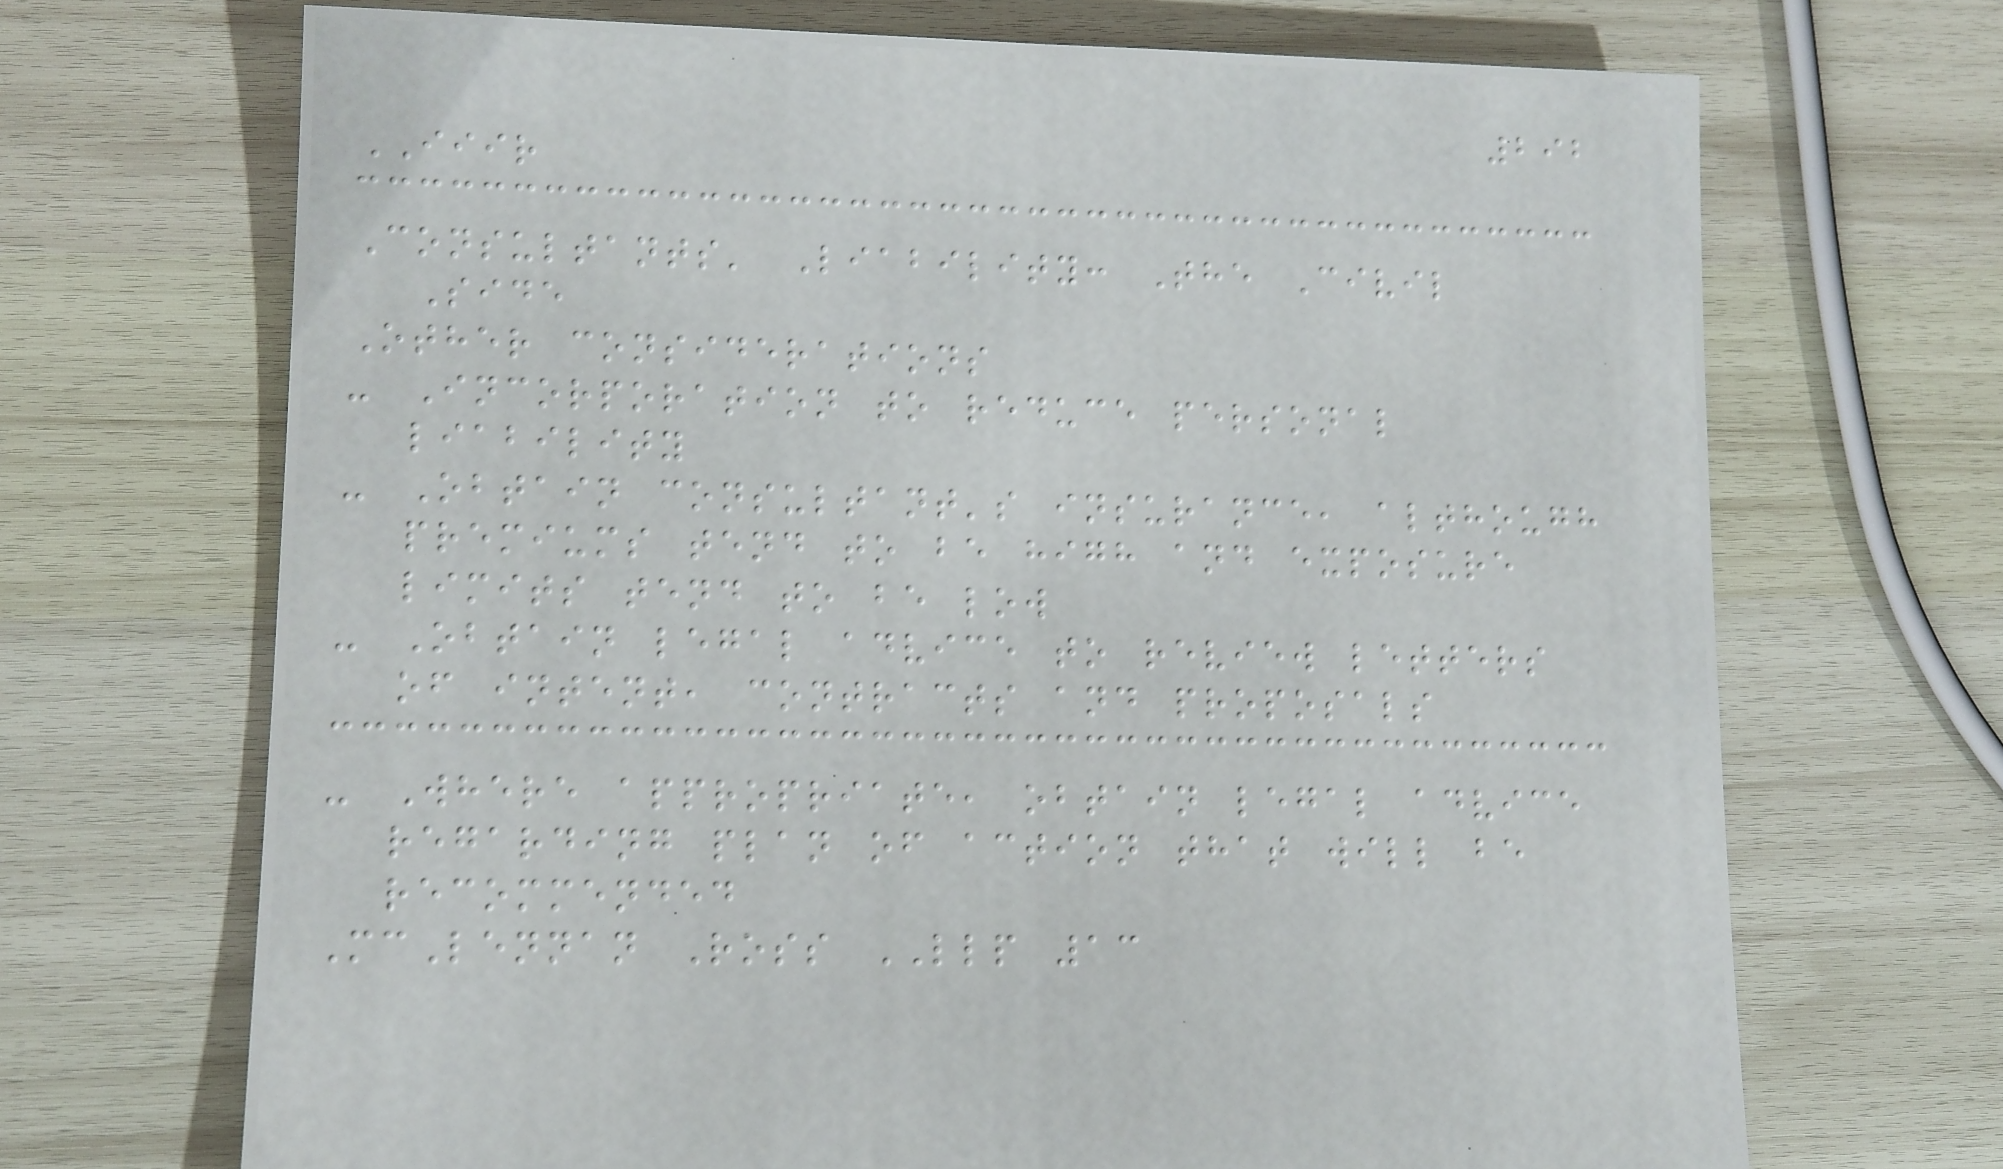292
IIIR
Consultants' Liability: The Civil
Side
Other considerations
- Incorporation to reduce personal
liability
- Obtain consultant's insurance, although
premiums tend to be high and exposure
limits tend to be low
- Obtain legal advice to review letters
of intent, contracts and proposals
- Where appropriate, obtain legal advice
regarding plan of action that will be
recommended
McLennan Ross LLP 13
